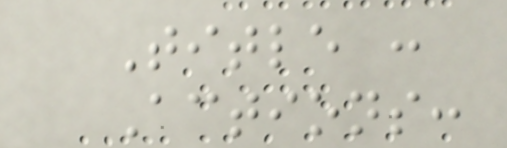Title :
Actions:
